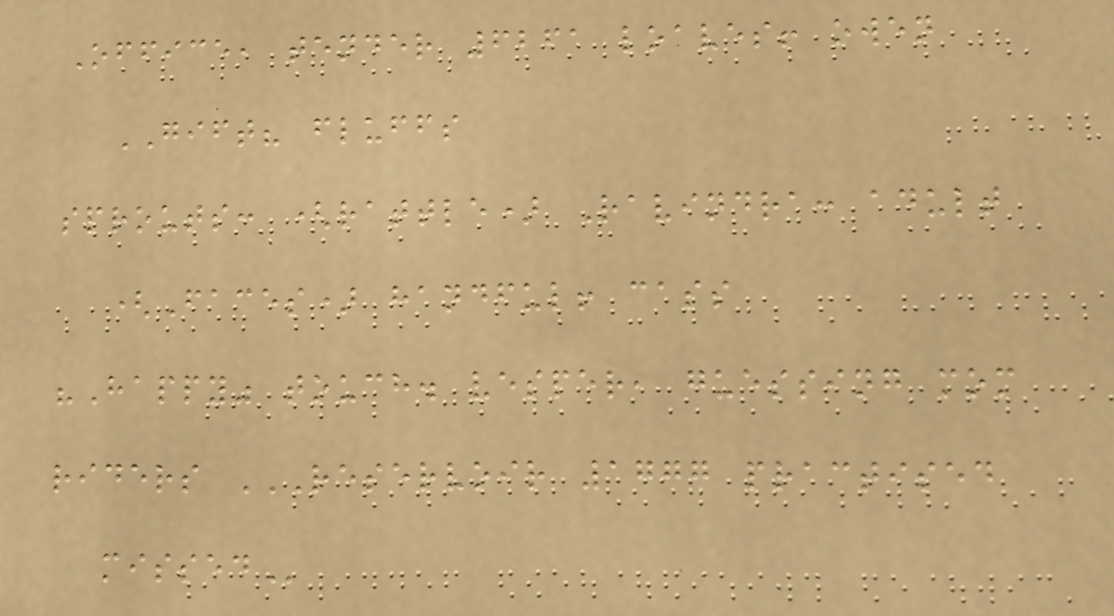Office, tender 6261 loaves! owen
GIFT? fluffs
sprouts: (rattle) Ravindra: adult
(Faces) handful! cass
"Happy" touch. vesper, guessing mom
riders RESERVOIR 1777 PRACTISED
MISSED
